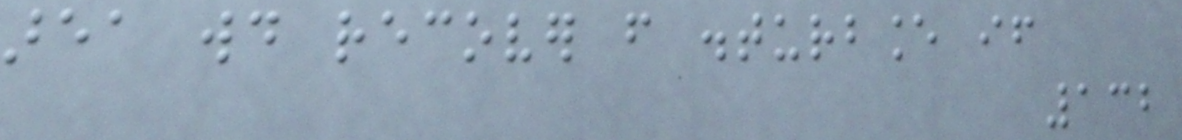area would recover from disturbance if
132
